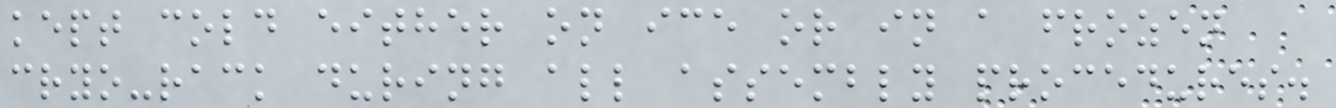kept cold either on ice or in a frozen
cryo-rack during all assembly procedures.
